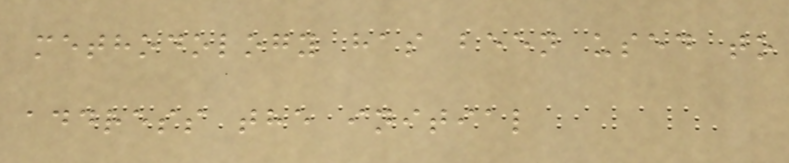methodology has been used to
address the initial
